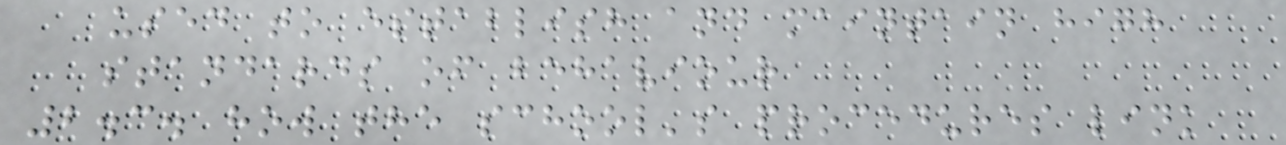used to establish and maintain high
standards of behaviour
2.3. how the school's procedures link
